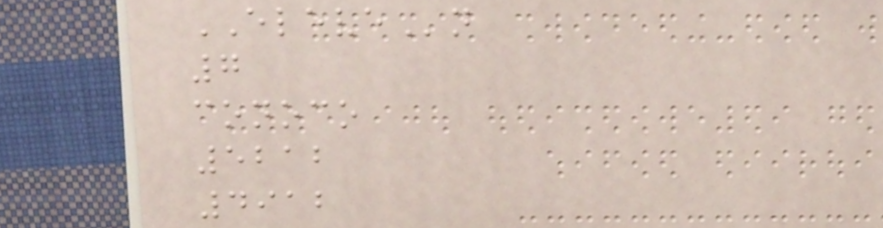ELEVEn
7
conoco
5212
4912
